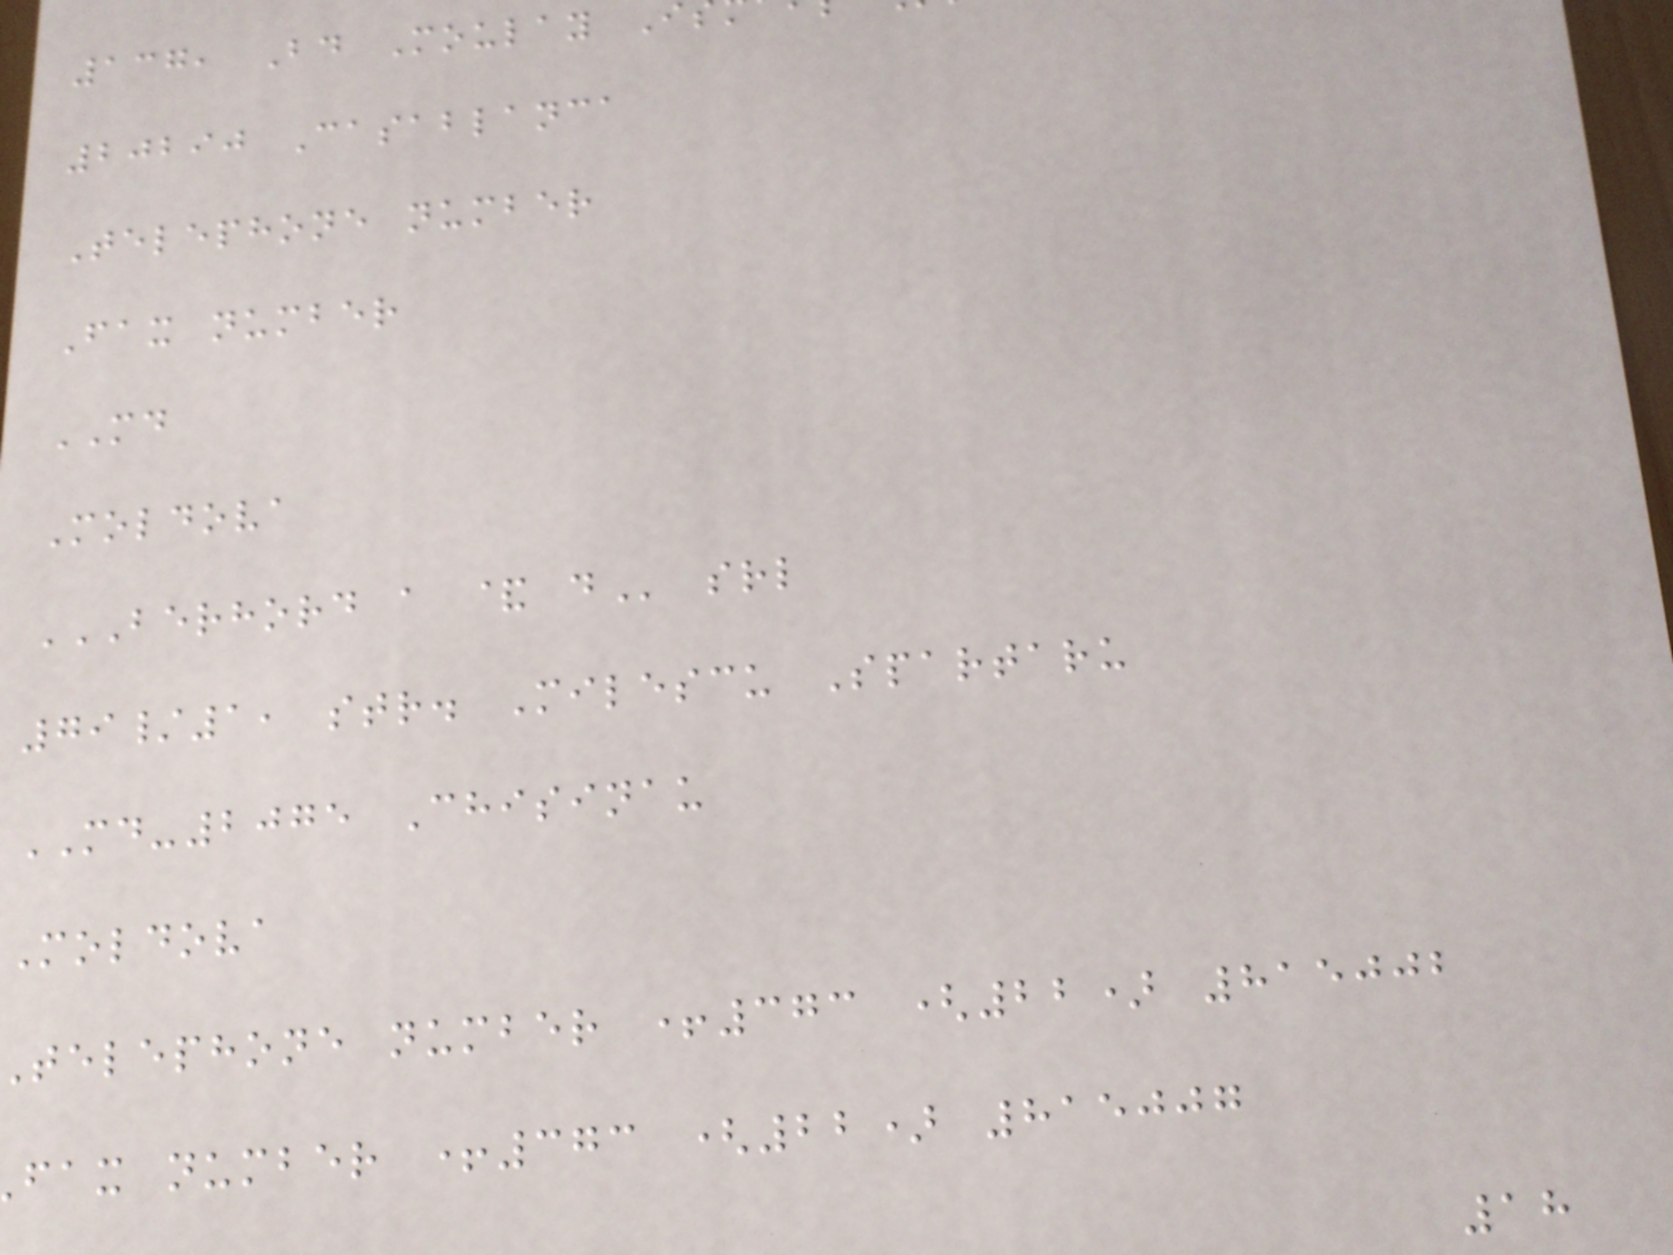137, Bd Moulay I
20290 Casablanca
Telephone number
Fax number
MD
Moldova
BERHORD A & D srl
79/1, str. Milescu Spartaru
MD-2075 Chisinau
Moldova
telephone number +373 (22) 815002
fax number +373 (22) 815007
18
